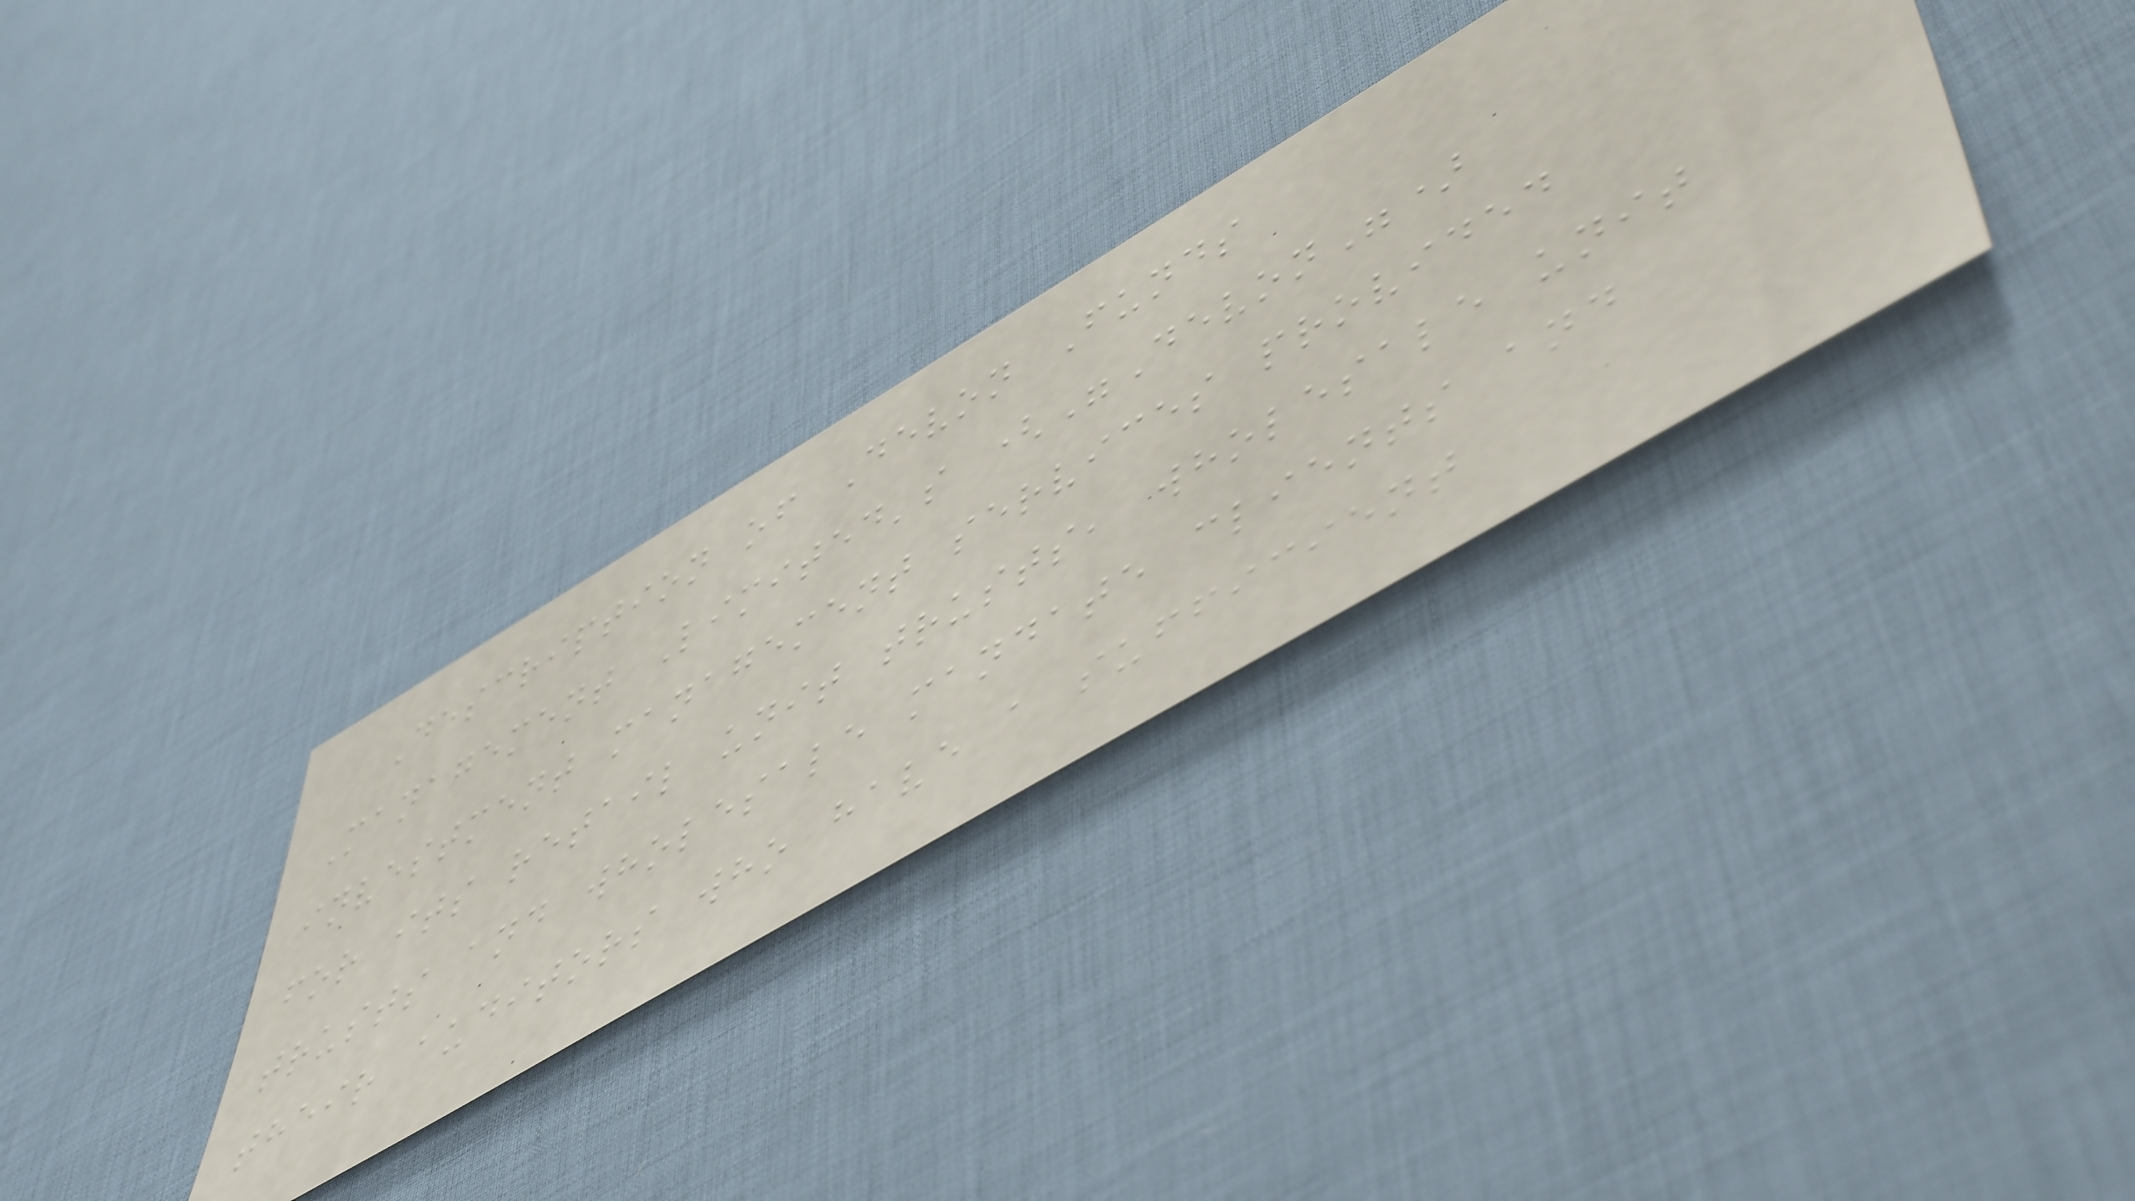Description of Devon Funds
Management Limited's ("Devon")
investment management services provided
for its retail unit trusts, wholesale unit
trusts and wholesale mandate clients and
their auditors who have a sufficient
